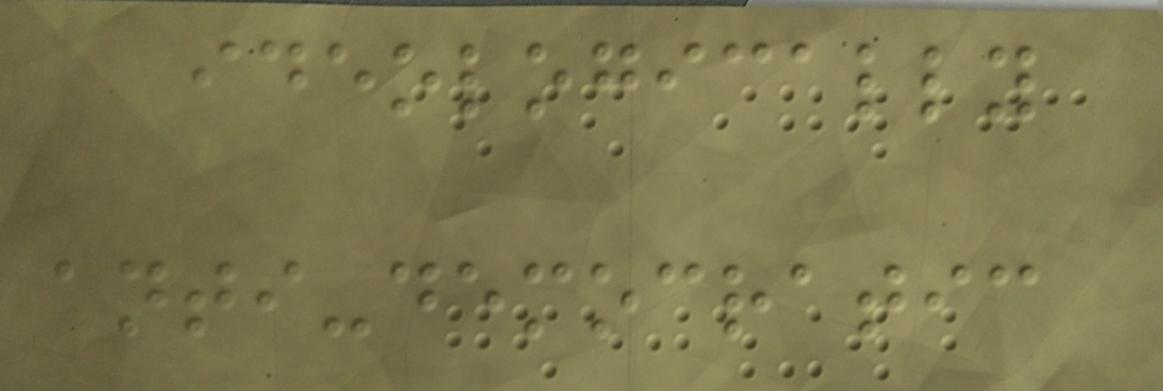ideologically
anti-democratic
